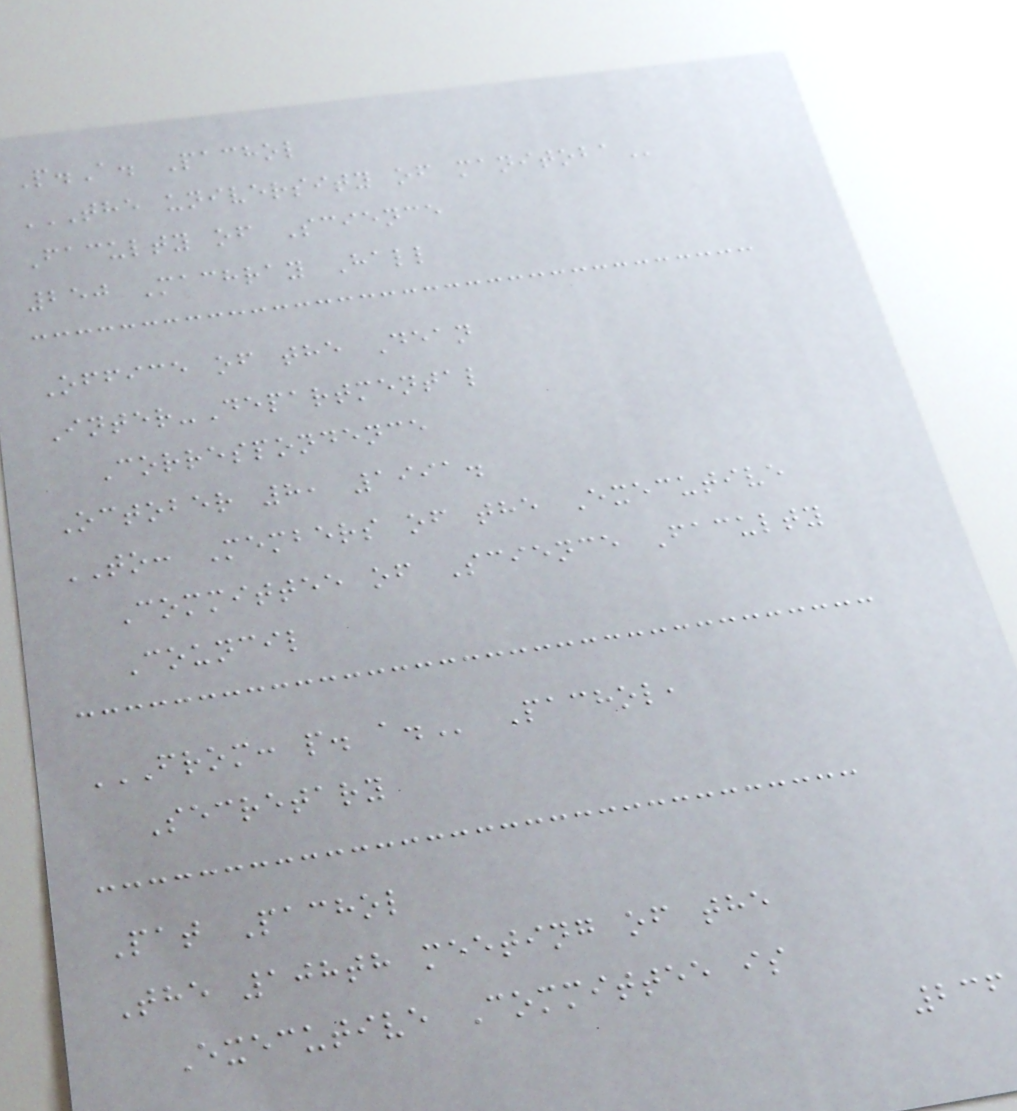P.A. Pachol
THE UNIVERSITY OF MANITOBA
Faculty of Science
250 Machray Hall
Office of the Dean
Inter-Departmental
Correspondence
October 8, 1991.
TO: Members of the Executive
Committee of Science Faculty
Council
FROM: P. A. Pachol,
Secretary
Pat Pachol
The 108th meeting of the
Executive Committee is
236
